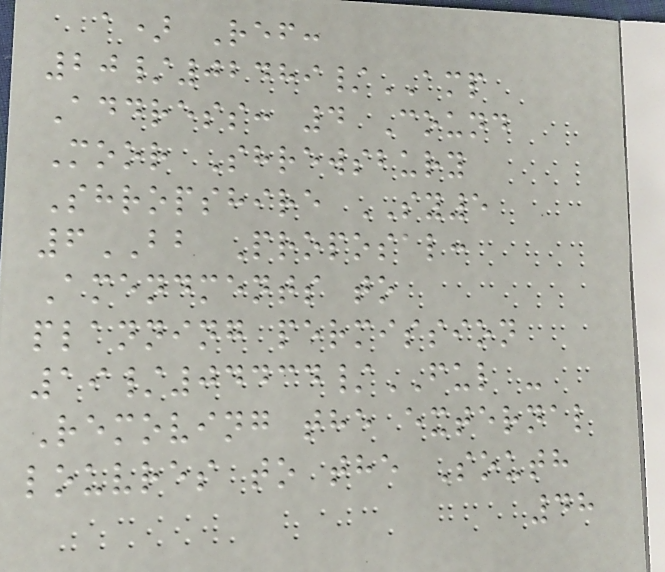a) Ref:
20/02489/AMP
Address: 4 Cound
Moor Shrewsbury
Shropshire SY5
6BB Proposal:
Amendments to
planning permission
19/04434/FUL -
Removing the external
louvres to the South
48
